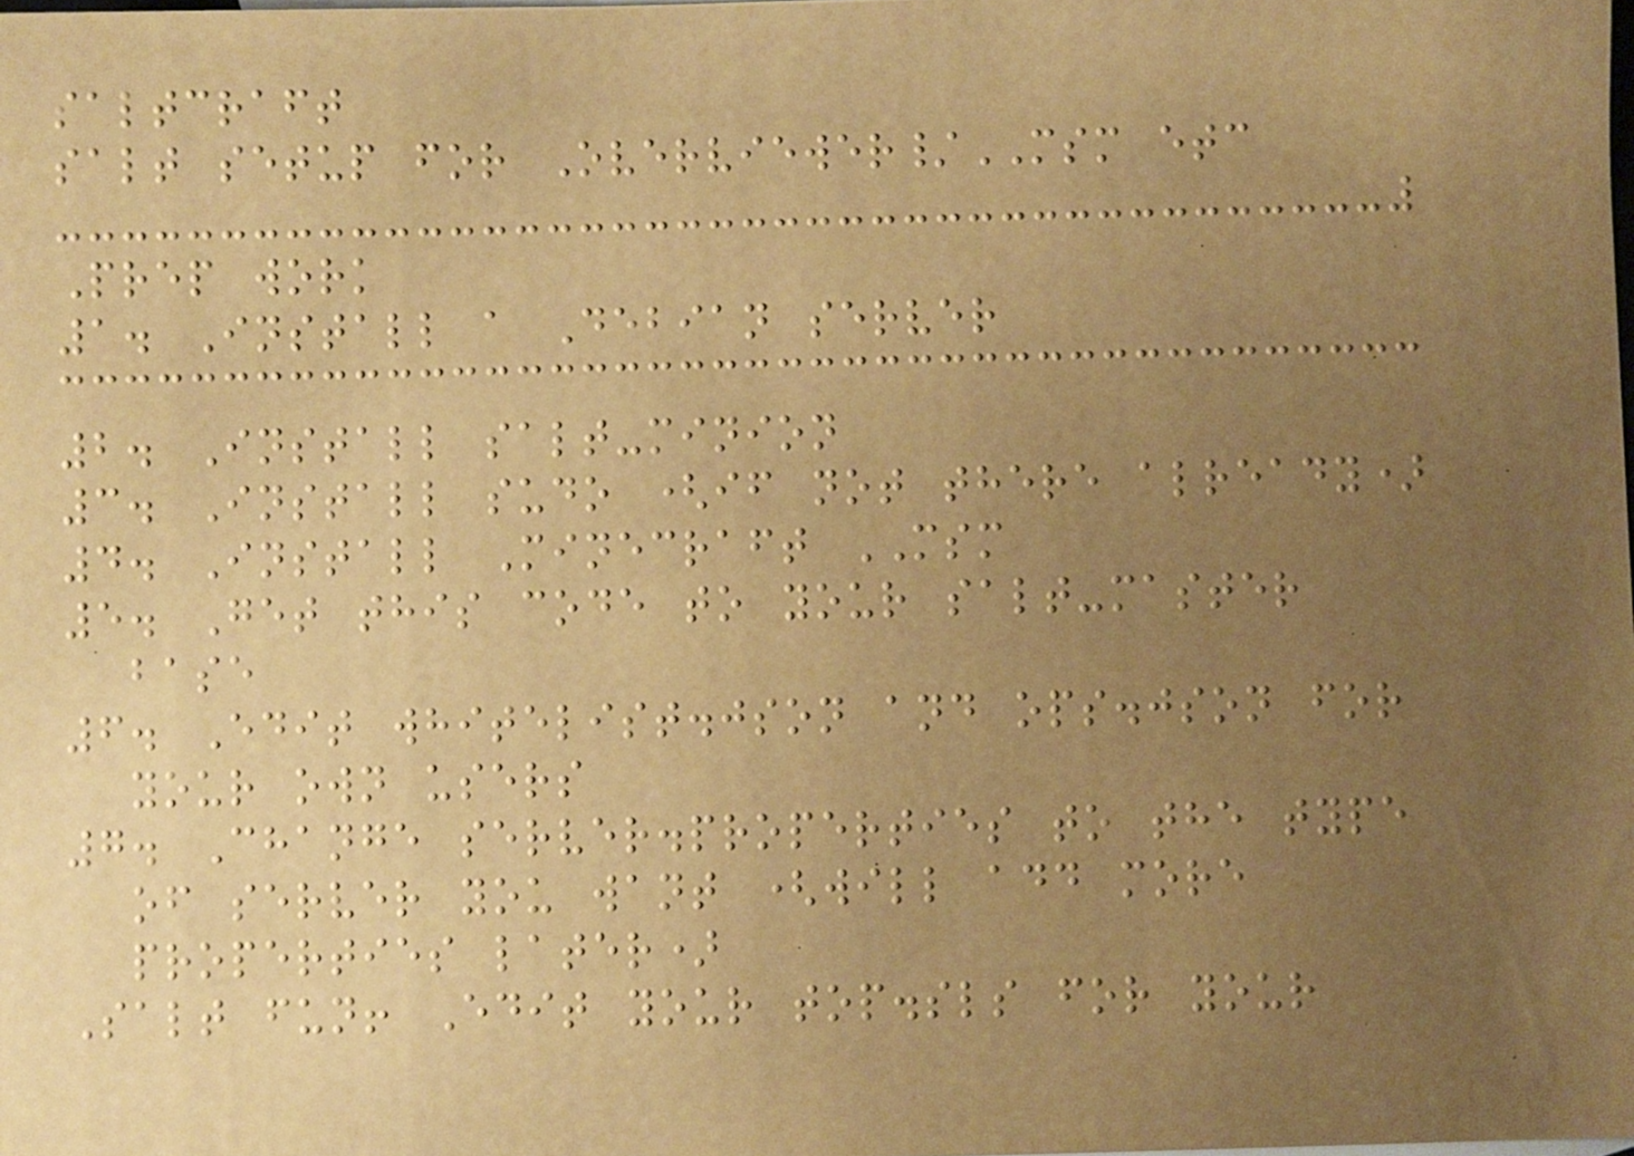saltcraft
salt setup for Overviewer/MSM etc
Prep work
1. Install a Debian server
2. Install salt-minion
3. Install sudo (if not there already)
4. Install Minecraft MSM
5. Get this code to your salt-master
base
6. Edit whitelist.json and ops.json for
your own users
7. Change server.properties to the type
of server you want (will add more
properties later)
Salt fun! Edit your top.sls for your
